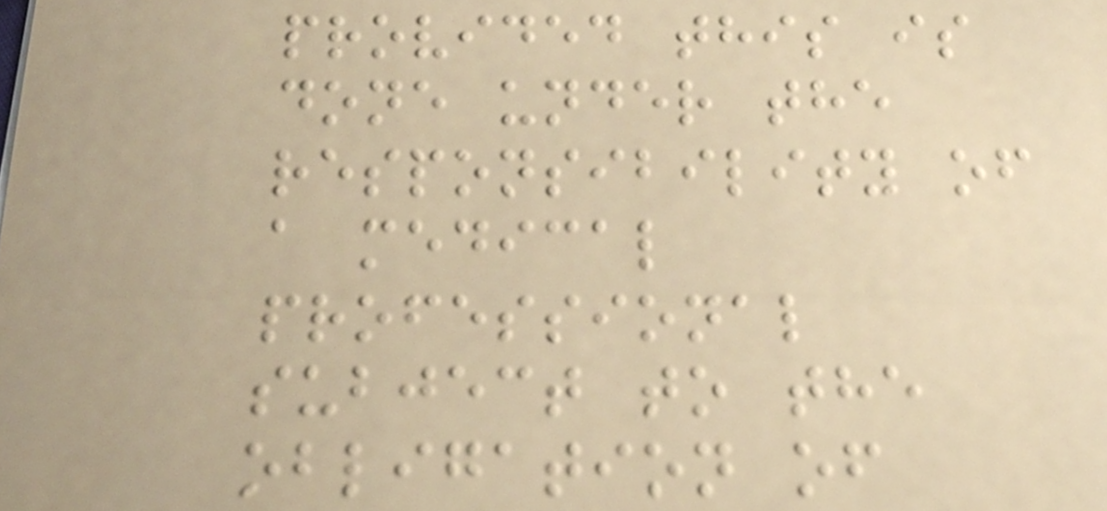provided this is
done under the
responsibility of
a medical
professional
subject to the
obligation of
